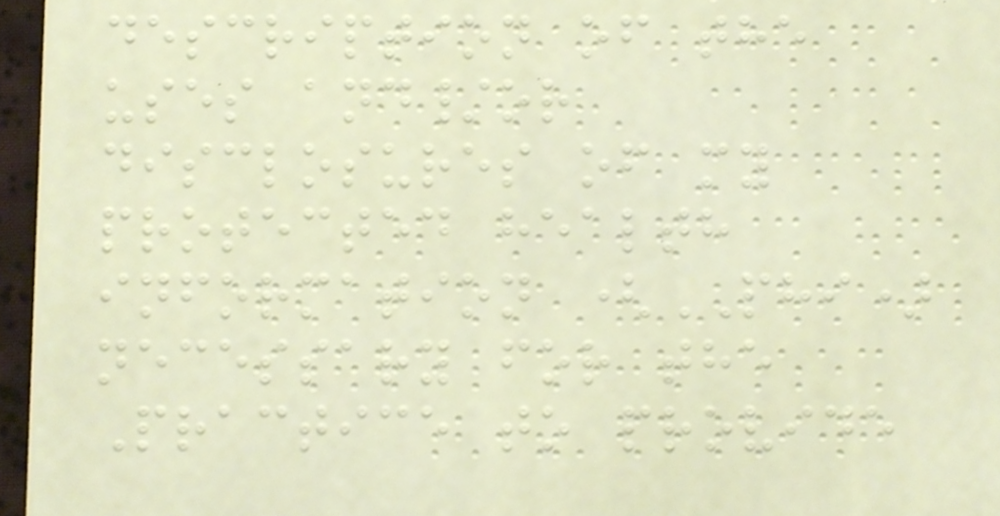description of the
uses and/or
disclosures of my
protected health
information (PHI)
necessary for the
Practice to provide
